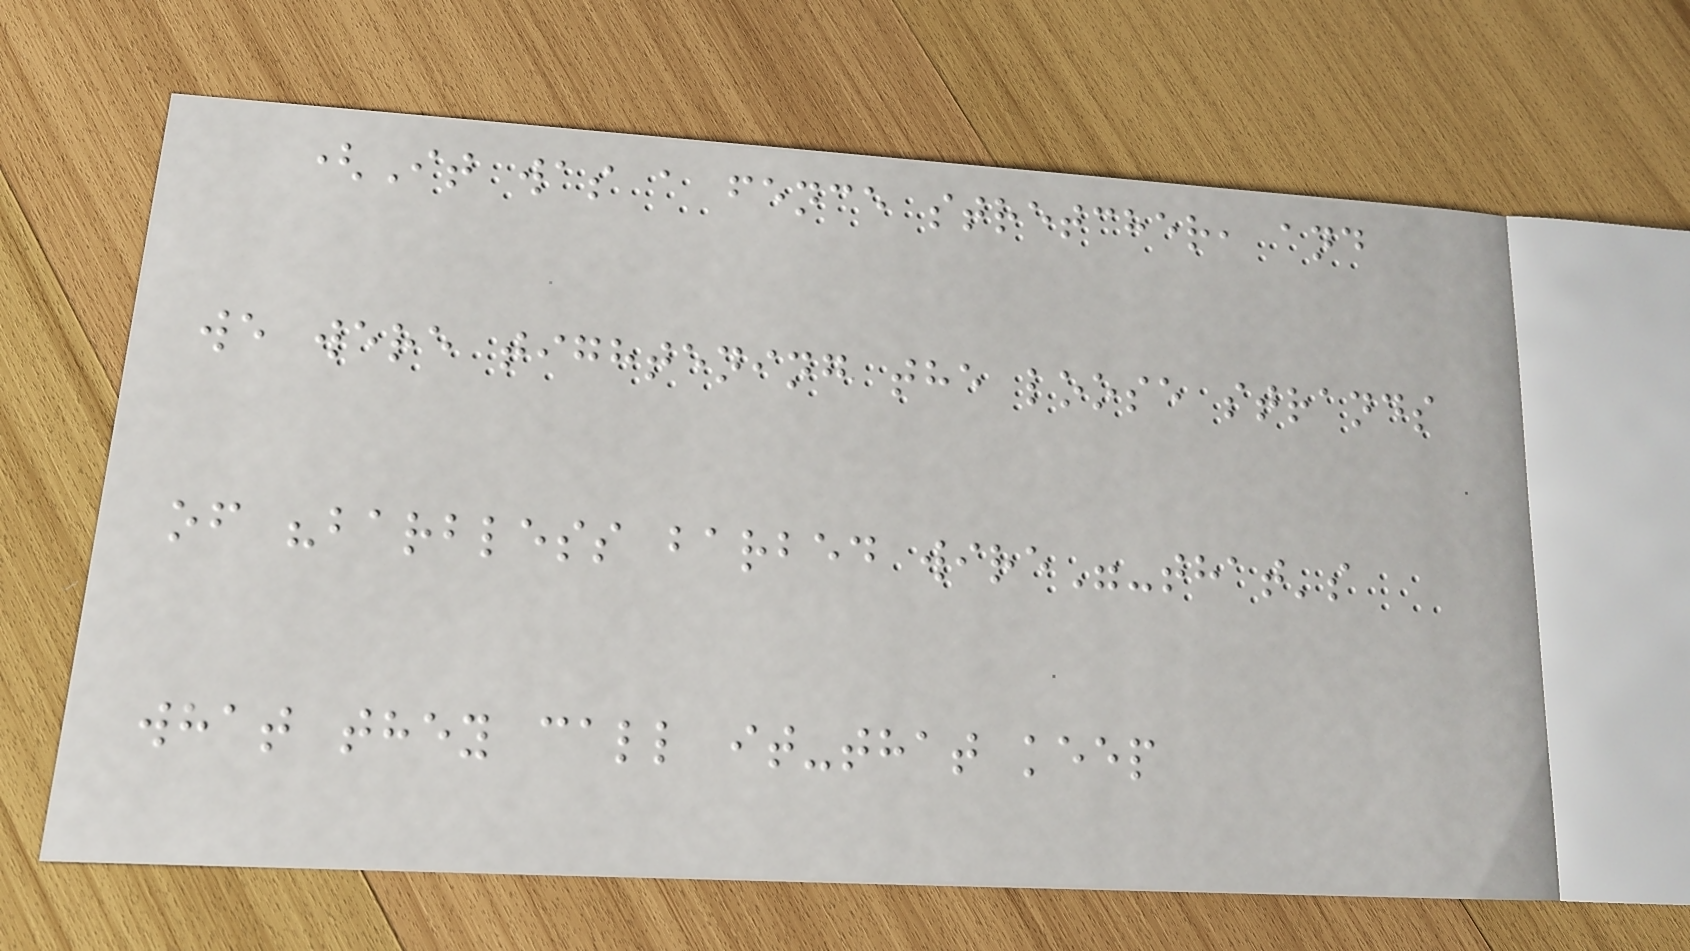(It was a fence stretcher, and
we were tightening the loose strands
of "barbless barbed wire"-that's
what they call it-that keep
